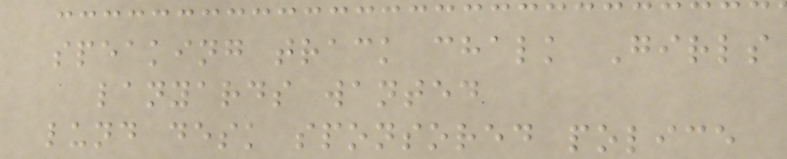speaking track chalk Girls
lanyards wanted
lund desk sponsored police
